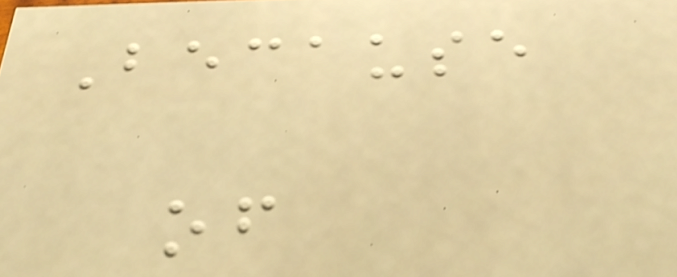Because
of
